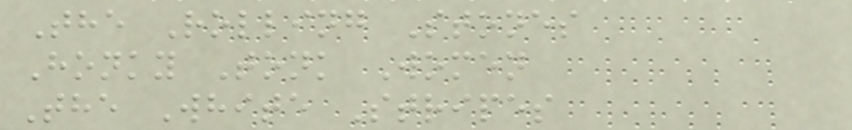The Rolling Stones
Honky Tonk Women
The White Stripes
